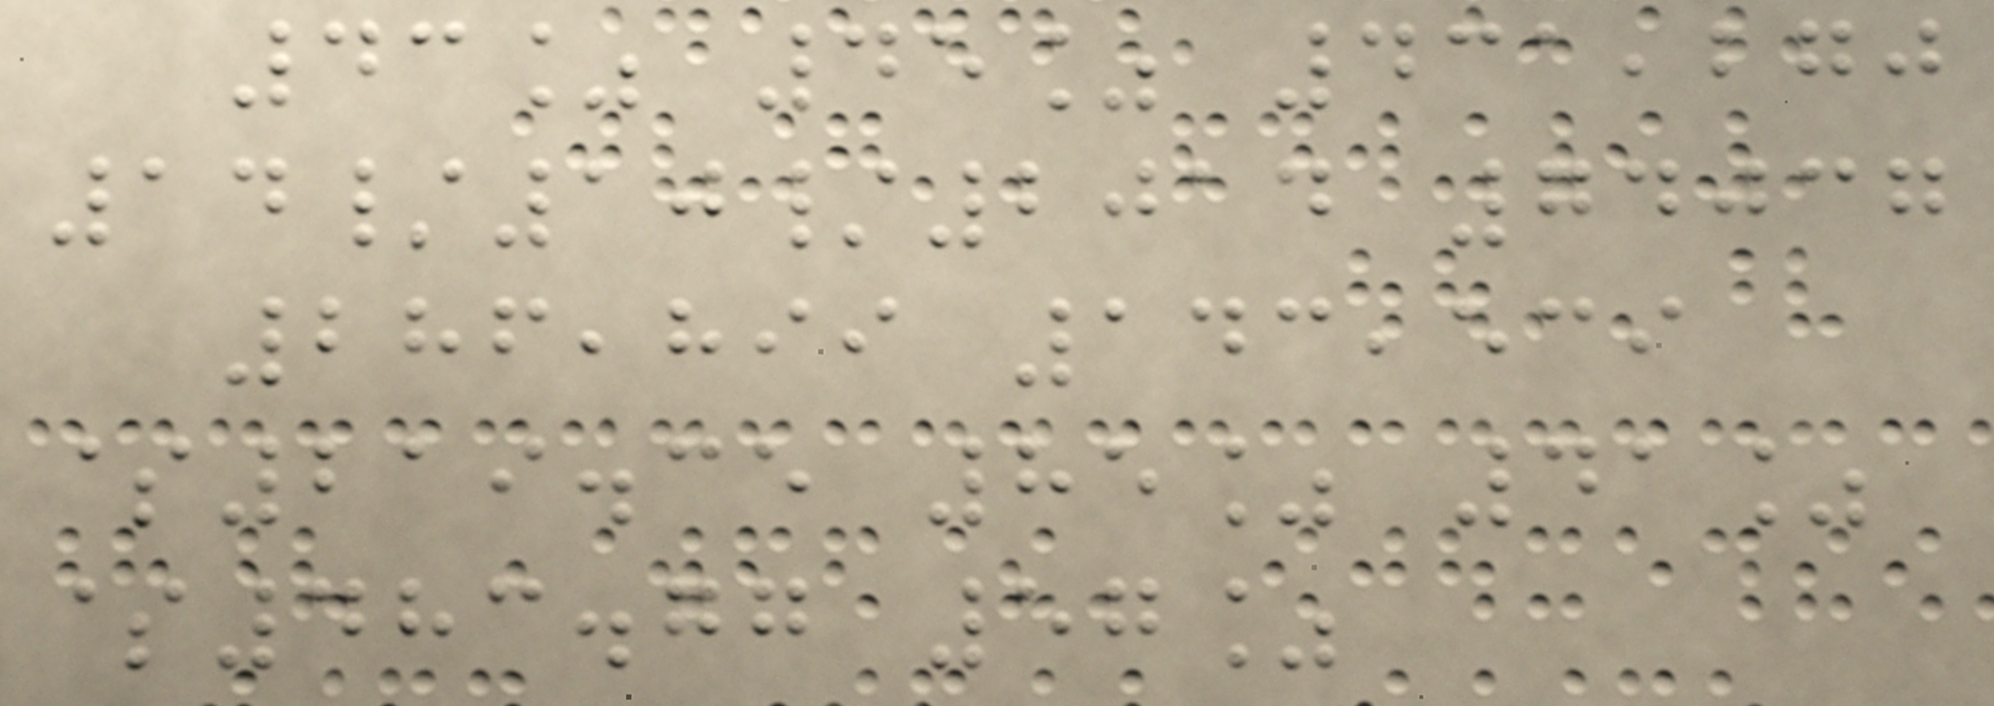43% 45% 431,270
14/10/2014 74037
286,899 143,539
$219.35 85% 41%
$483.77 57%
